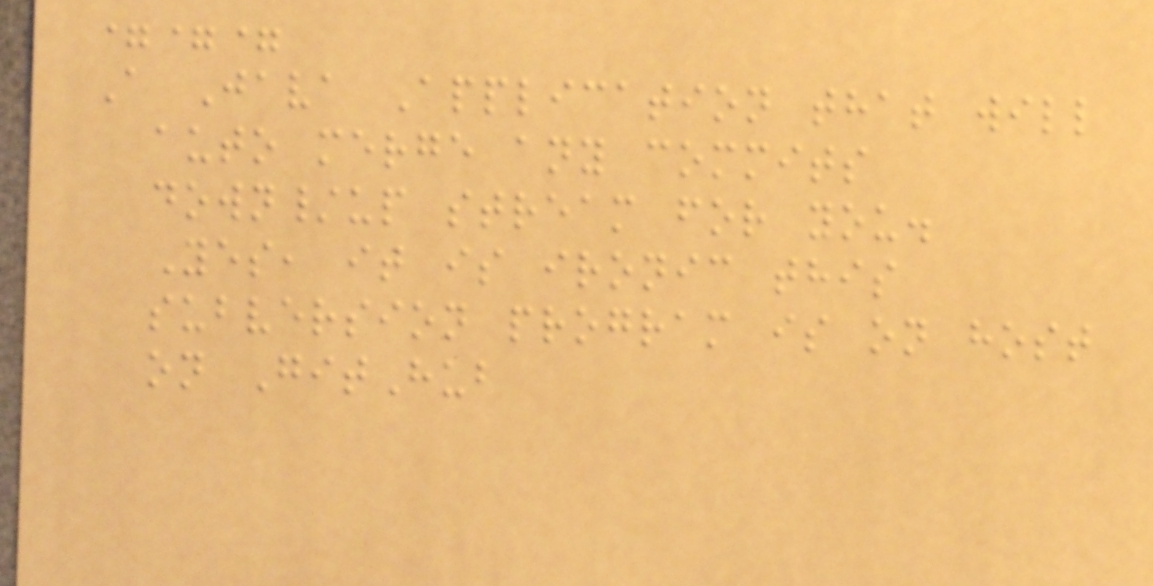===
A Java Application that will
auto merge any commits
down/up stream for you.
Yes, it is ironic this
subversion program is on host
on GitHub
